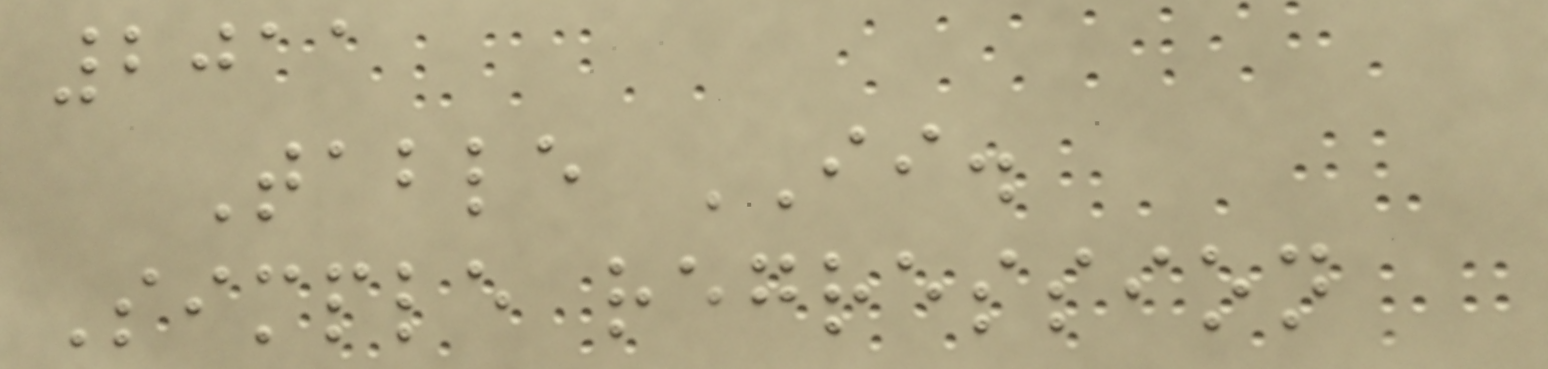2011
Table II.
Simple regression
